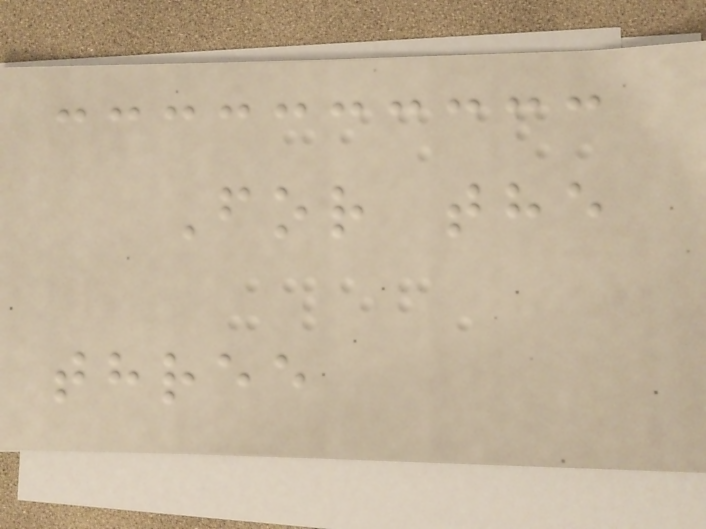For the
three
